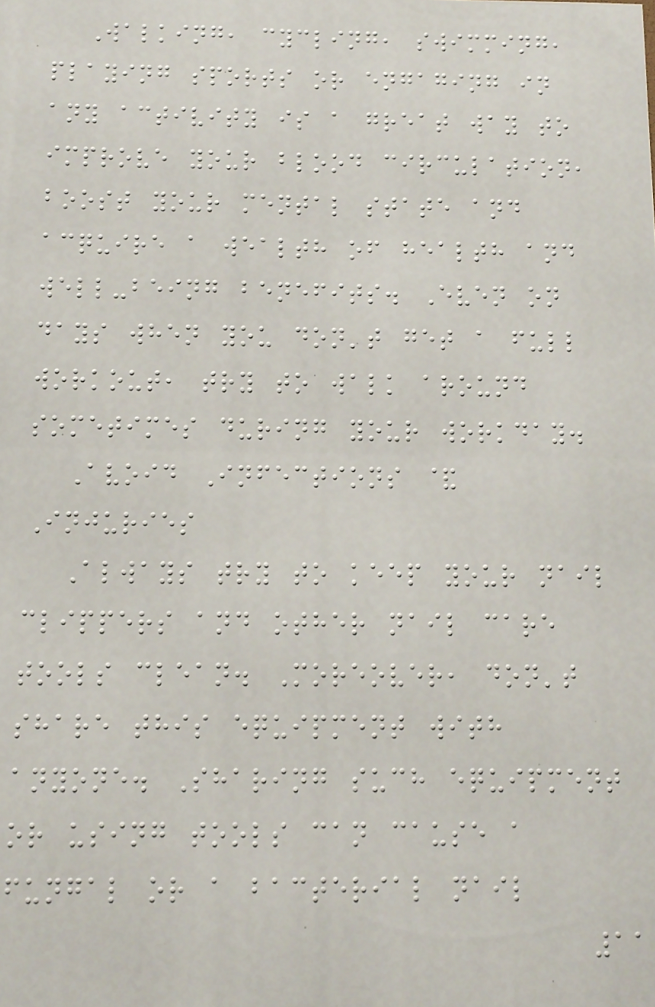Walking, cycling, swimming,
playing sports or engaging in
any activity is a great way to
improve your blood circulation,
boost your mental state and
acquire a wealth of health and
well-being benefits. Even on
days when you don't get a full
workout, try to walk around
sometimes during your workday.
Avoid Infections &
Injuries
Always try to keep your nail
clippers and other nail care
tools clean. Moreover, don't
share this equipment with
anyone. Sharing such equipment
or using tools can cause a
fungal or a bacterial nail
11
